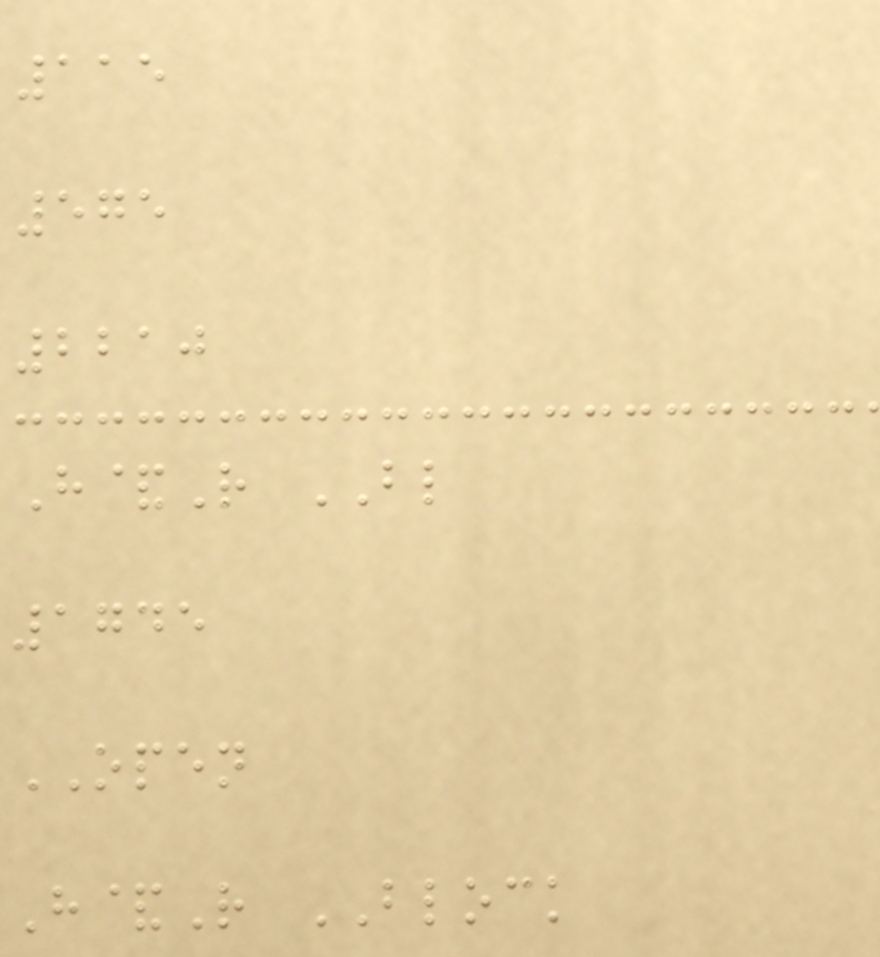115
575
2210
H&R BL
1745
OPEN
H&R BLOCK
